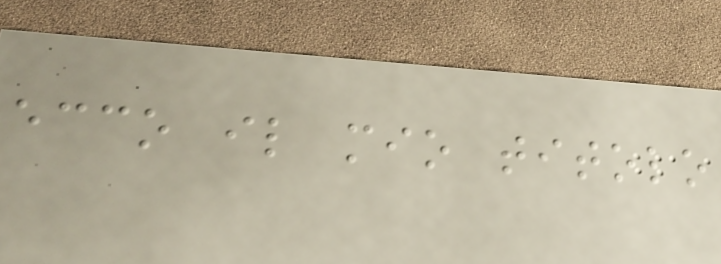ecco il mio titolo
